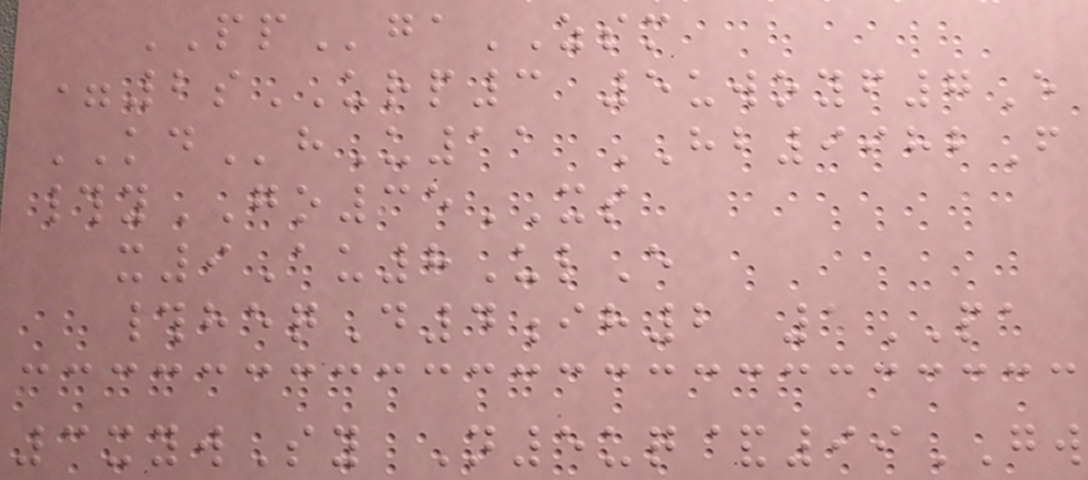PPgaZSM
=2sURP3 5uwoyf7E
KDhU11 HB9982F
#yGO35XS
x9Au8UlE
#heqD4ih2 1PA
3xywSy N5uq&99GW
